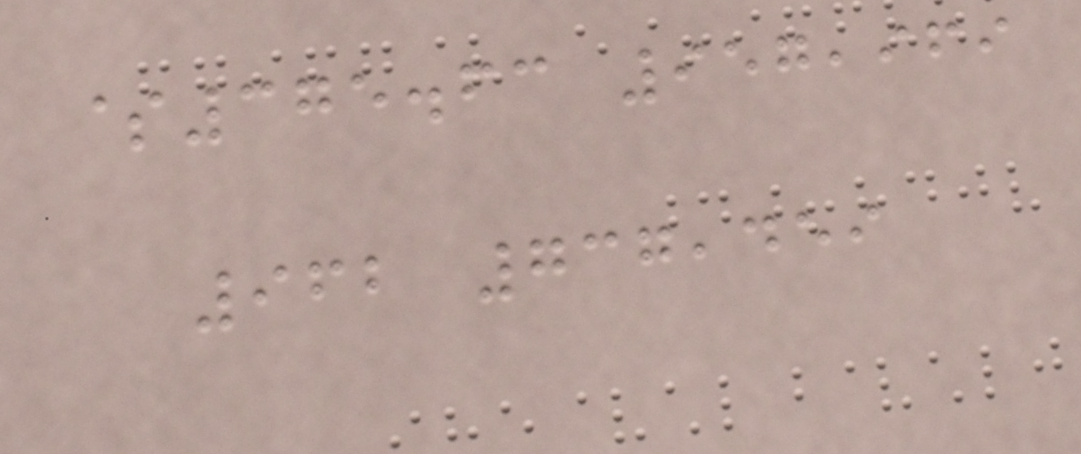$375.63 957,969
962 737,459
